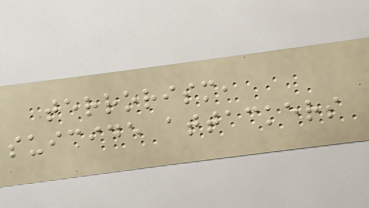terrorism,
suicide attackers
